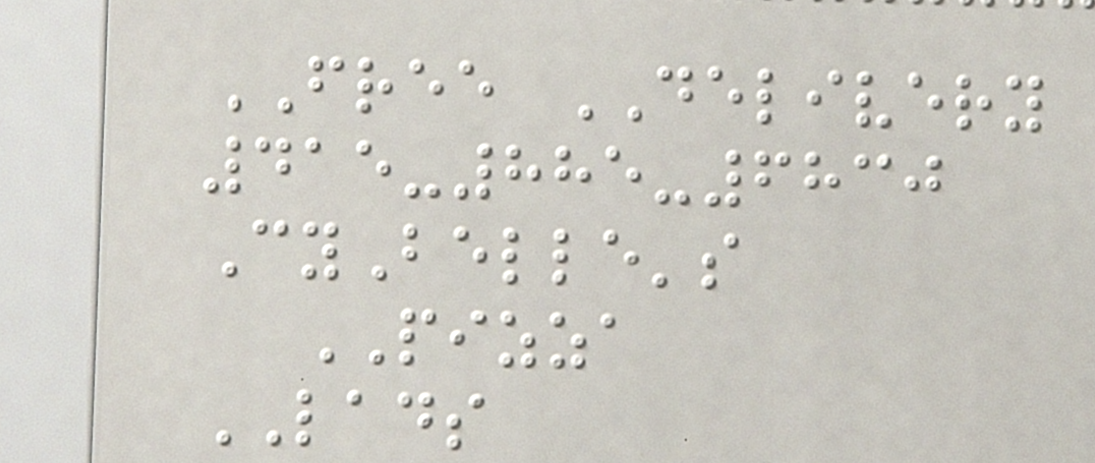FREE DELIVERY
415-885-6830
CyBelle's
PIZZA
LADS
